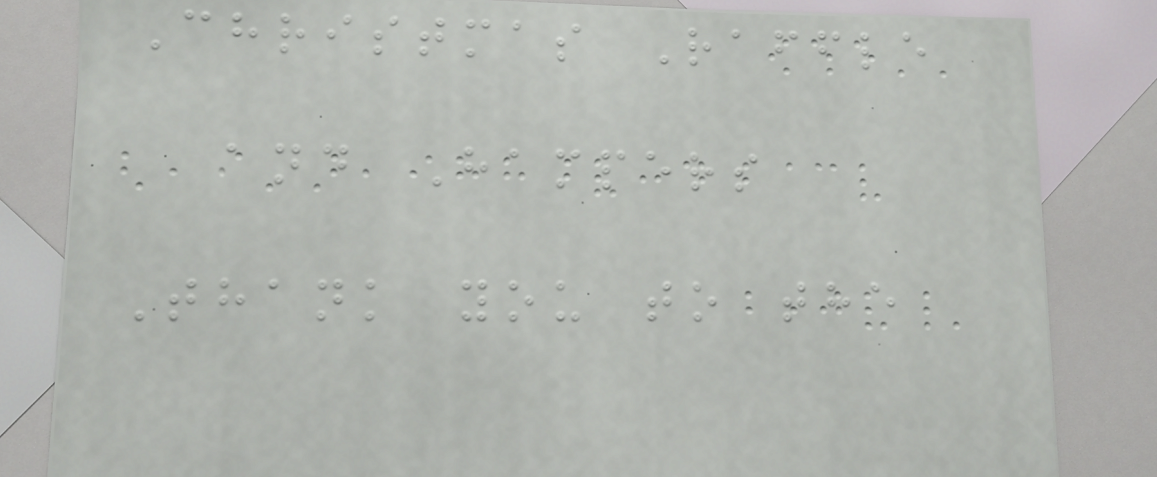Christmas Raffle
and Hampers
Thank you to the
